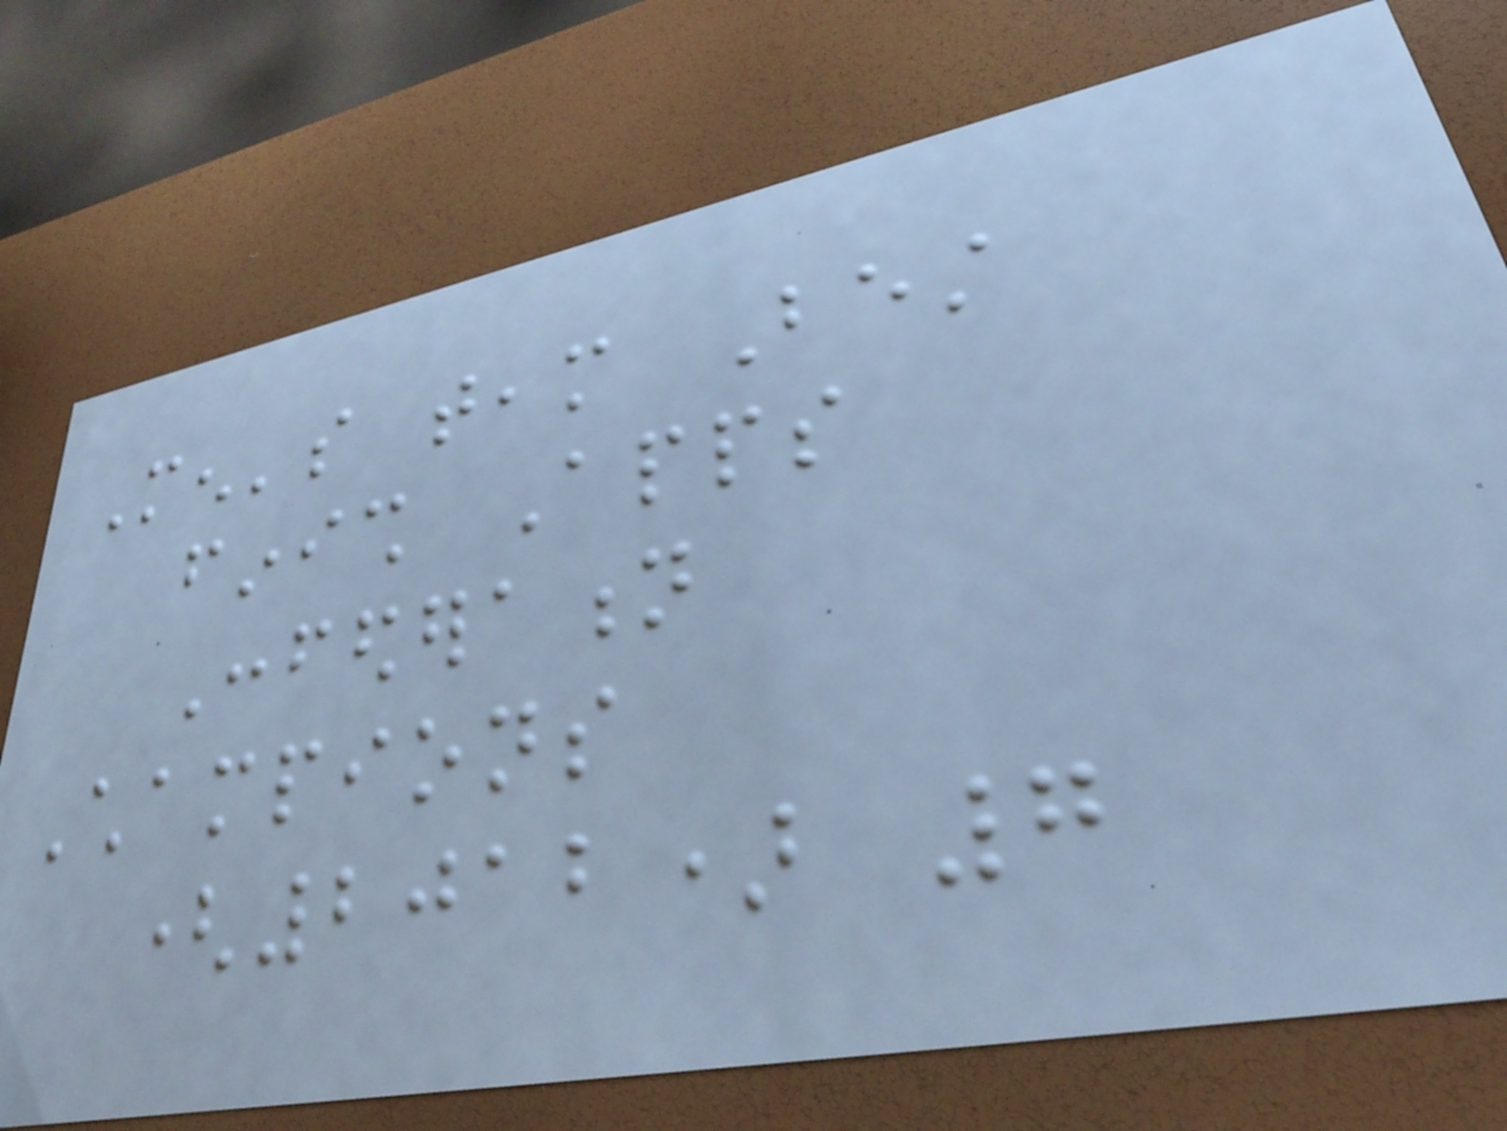Men's team Best
finish Apps
Confederation
Champions
(2012) 7
